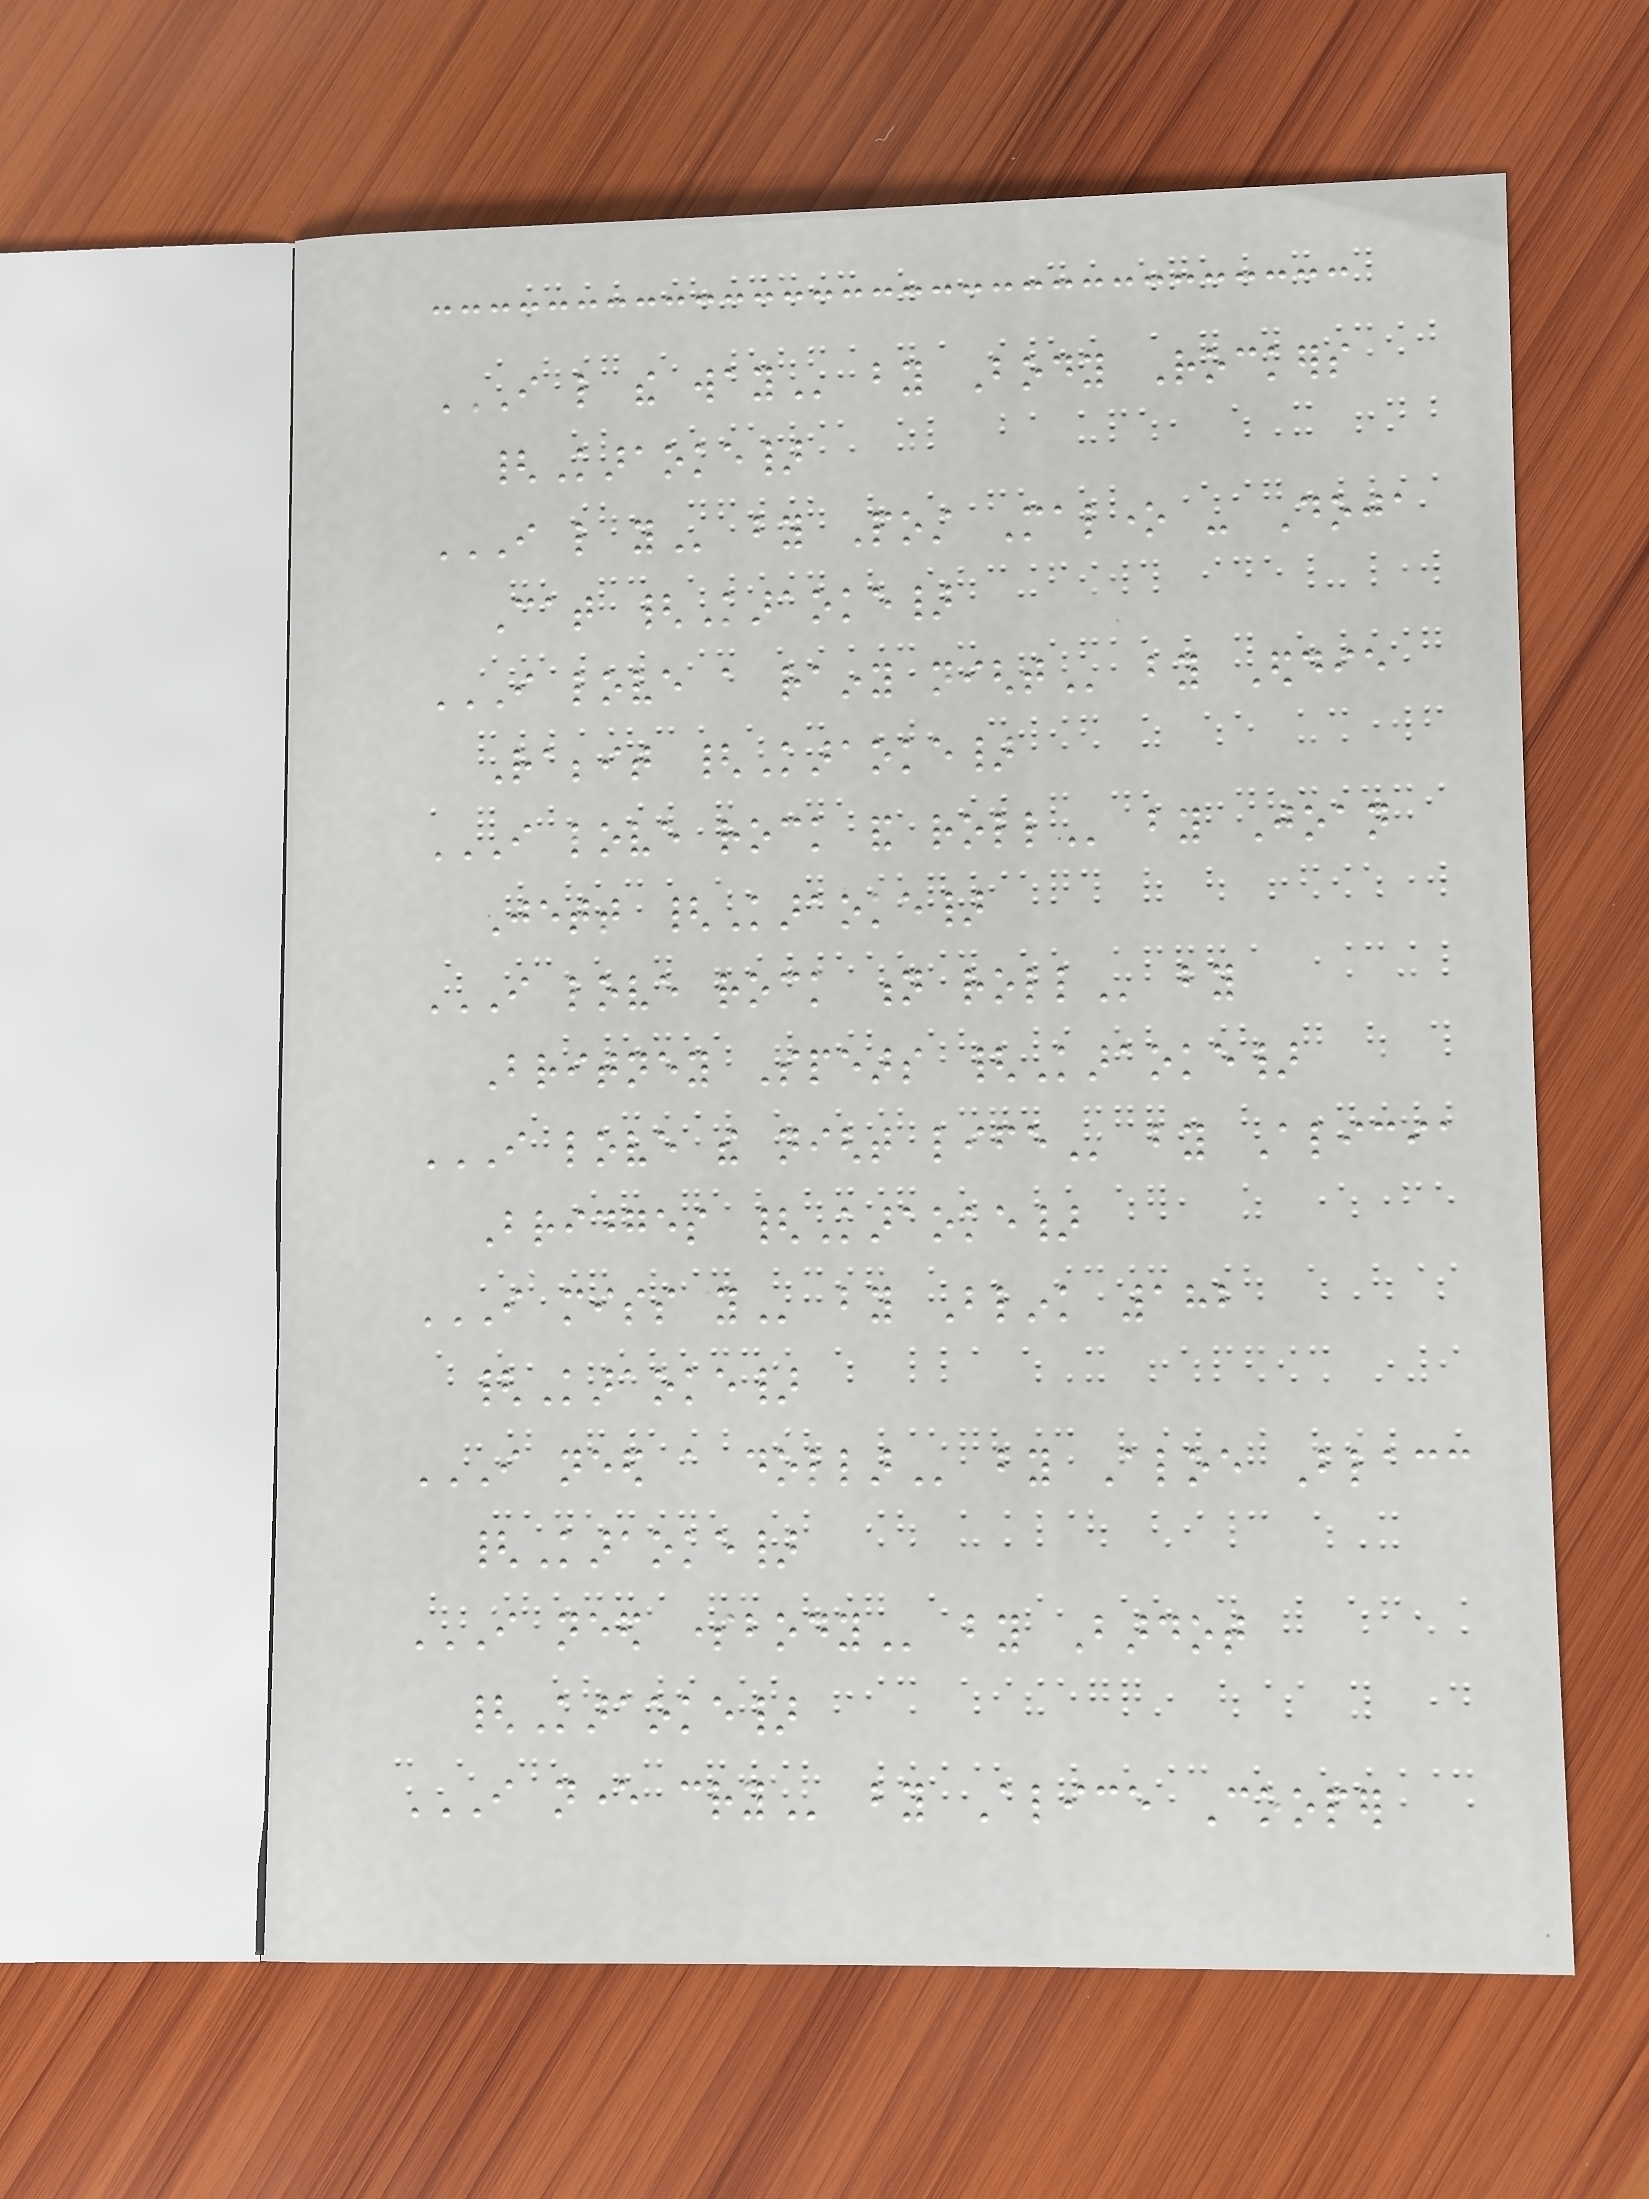I LIKE THE WAY by Body Rockers
{Karaoke}
I LIKE YOU by Post Malone - Doja
Cat {Karaoke}
I LOVE A RAINY NIGHT by Eddie
Rabbit {Karaoke}
I LOVE ROCK AND ROLL by Joan
Jett {Karaoke}
I LOVE ROCK N ROLL by
Britney Spears {Karaoke}
I LOVE THE NIGHT LIFE by Alicia
Bridges {Karaoke}
I MISS YOU by Blink 182
{Karaoke}
I NEED A DOLLAR by Aloe Blacc
{Karaoke}
I NEED SOMEBODY by Bardot
{Karaoke}
I NEVER CRY by Alice Cooper
